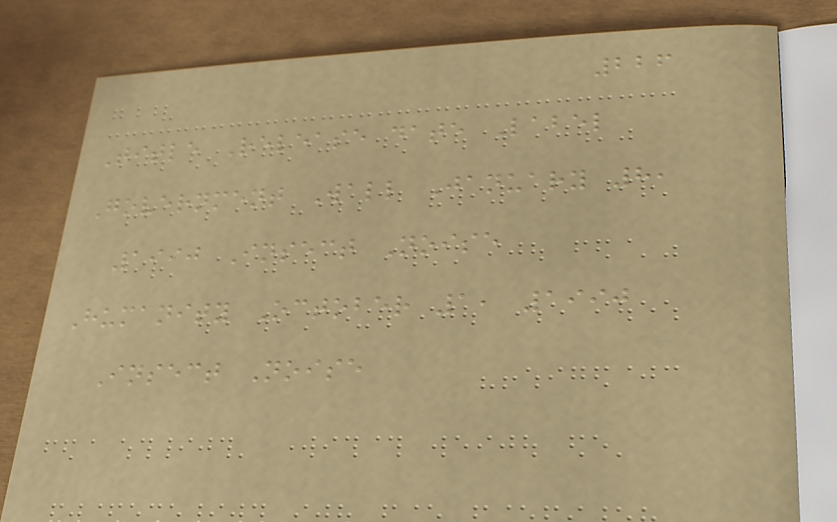226
Title Release date Label
Government Wall January 8,
1990 Insect Noise
Humanity October 1, 1990
Insect Noise
